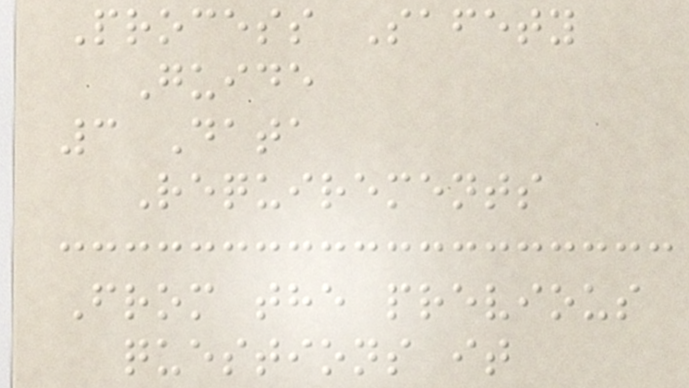Process Safety
Guide
3 Data
Requirements
From the previous
questions it
